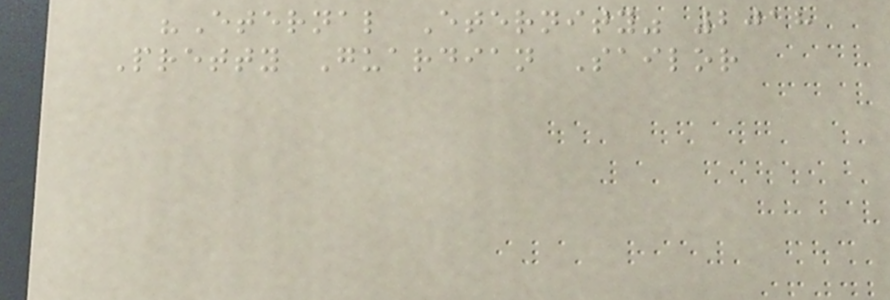"Eternal Eternity" 2018
Pretty Guardian Sailor
